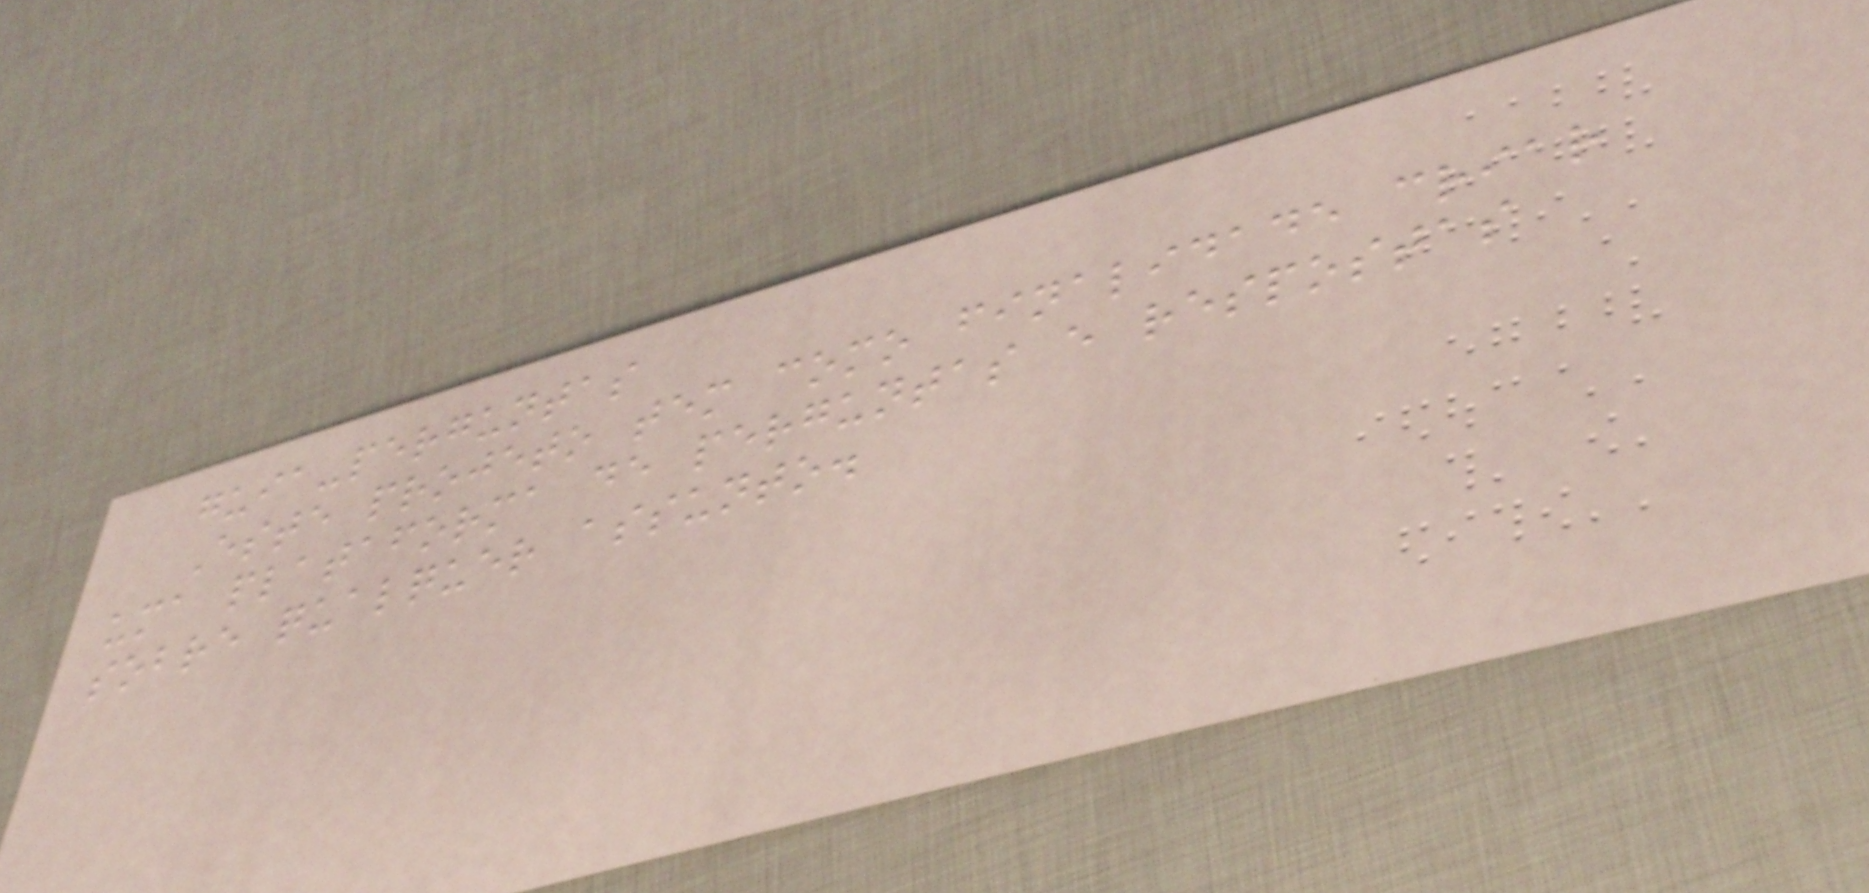guia-perguntas
Este projeto tem como finalidade criar
uma plataforma de perguntas e respostas
sobre qualquer assunto.
